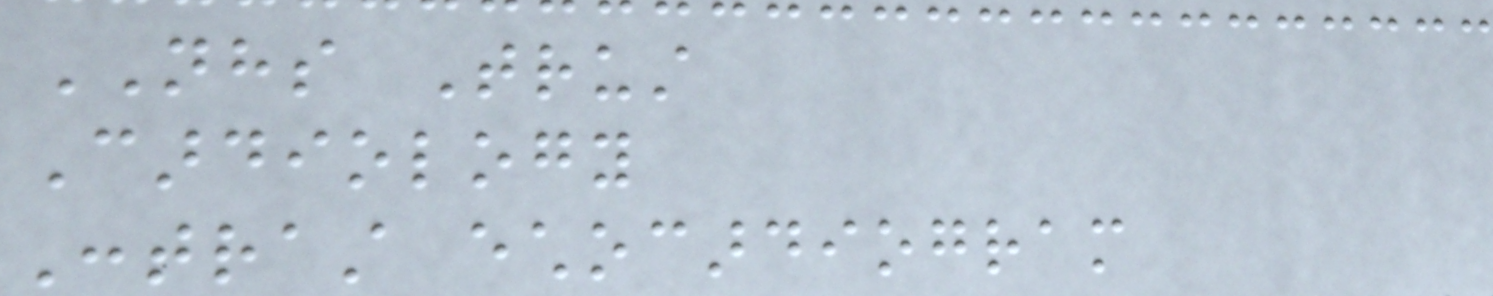NHS Trust
Cardiology
Contrast echocardiogram
